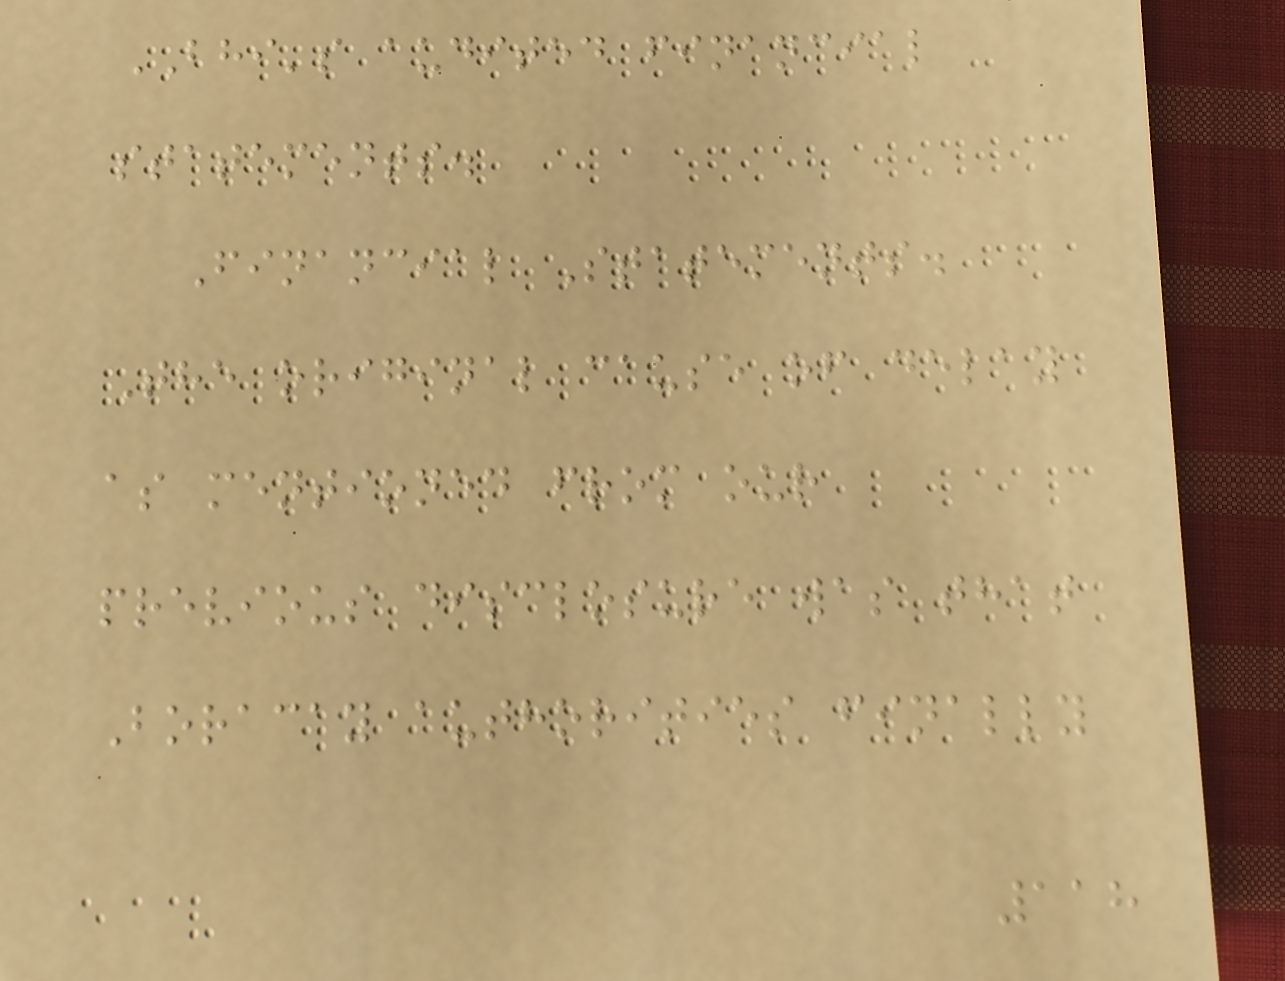BHI's audited financial
statements.
Financial Statements.
The original cause of delay
as mentioned from our
previous disclosure was that
Boracay authorities finally
118
